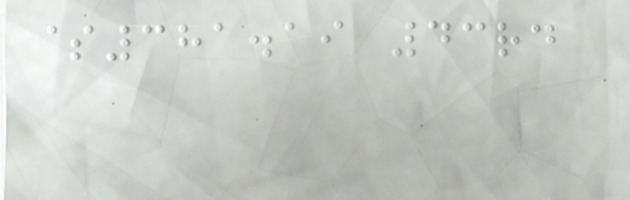$381.19 43rd
